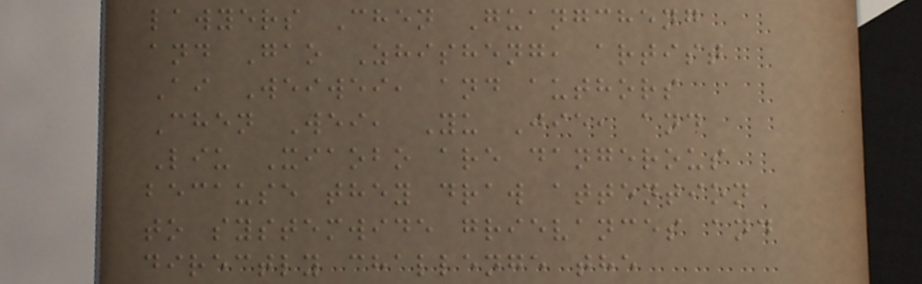lawyers Chen Guangcheng
and Gao Zhisheng, artist
Ai Weiwei, and authors
Chen Wei, Yu Jie, and
Liu Xiaobo are dangerous
because they draw attention
to systemwide grievances and
directly challenge the
